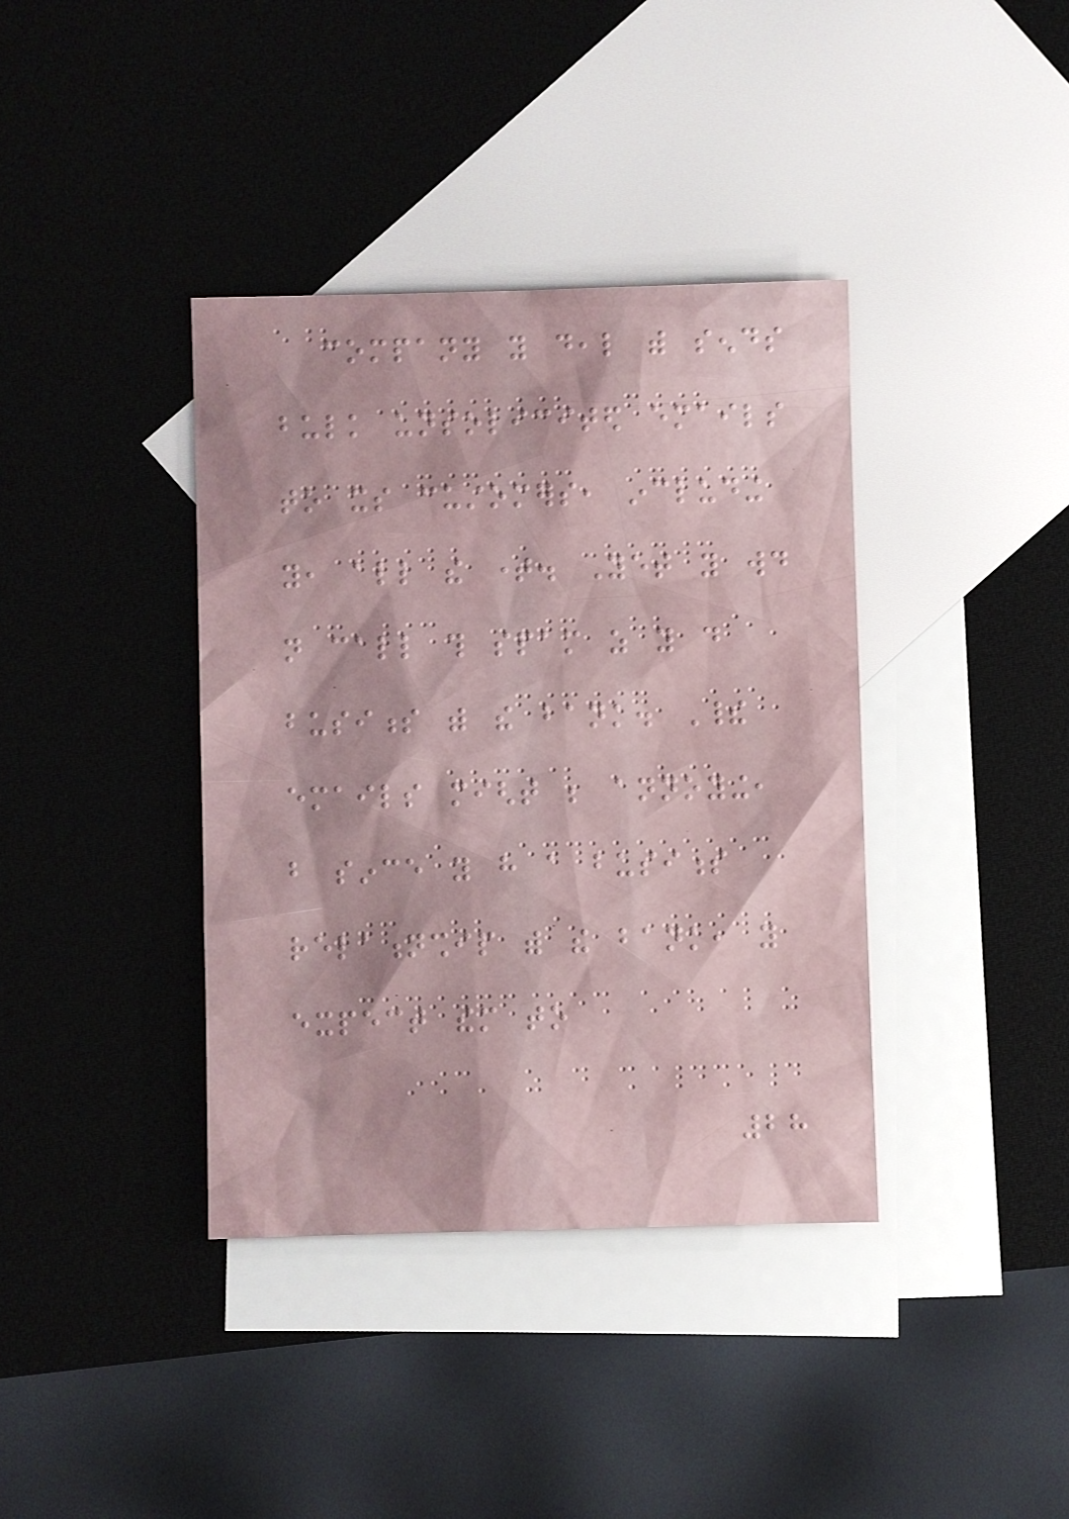company you deal with sends
bulk unsolicited emails
to its customers, including
you, all the time. Yet you would
not call this spam as you do
business with the bank. Their
emails might be annoying,
but since you have a business
relationship with the bank, you
expect them to
28
